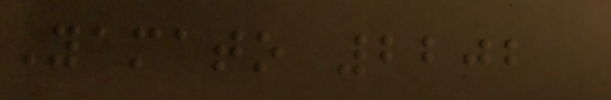Yamato 2202
